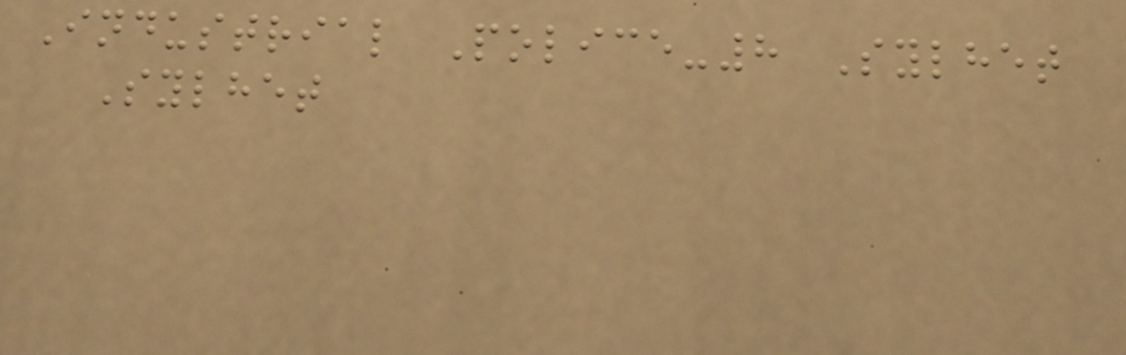Industrial Police-8 Sylhet
Sylhet
